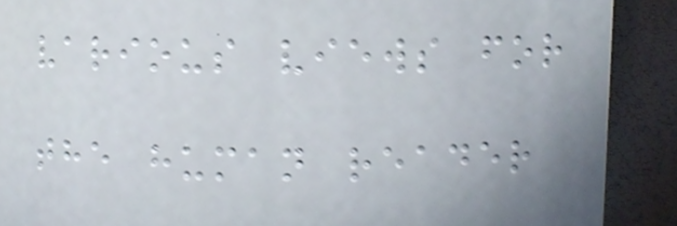various views for
the human reader
